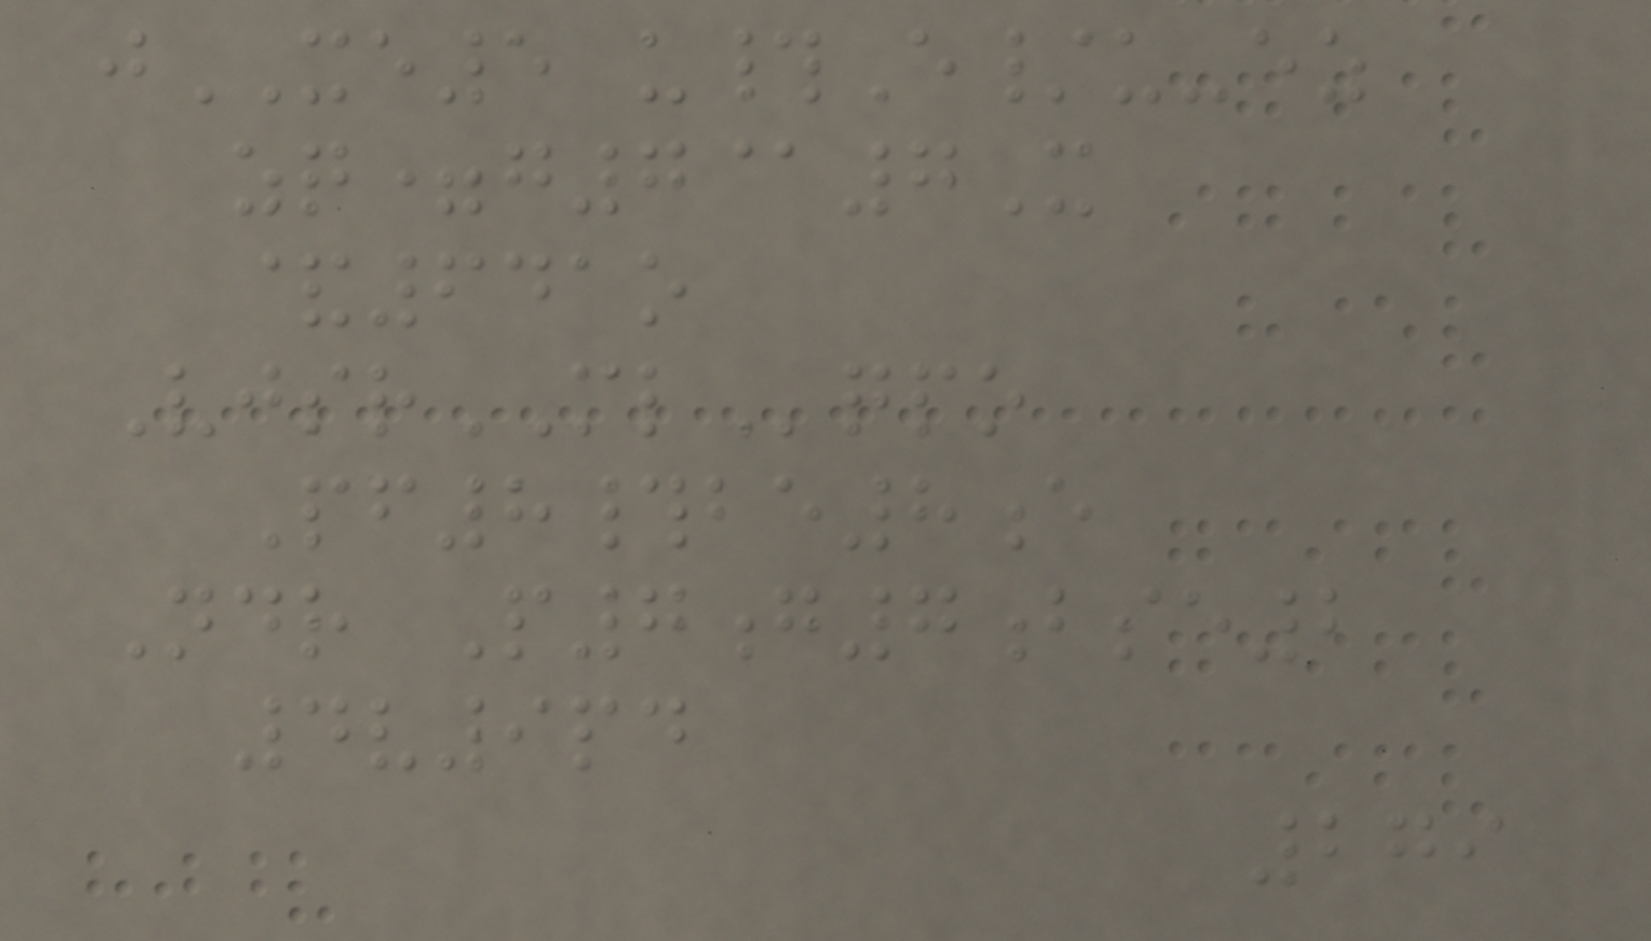jXE5 u#E/u-ez
zq=g7@7X
&641o
VjsrMLqpo
Pf8#be8e
Ndr P7g7bse2
4v9pd
279
